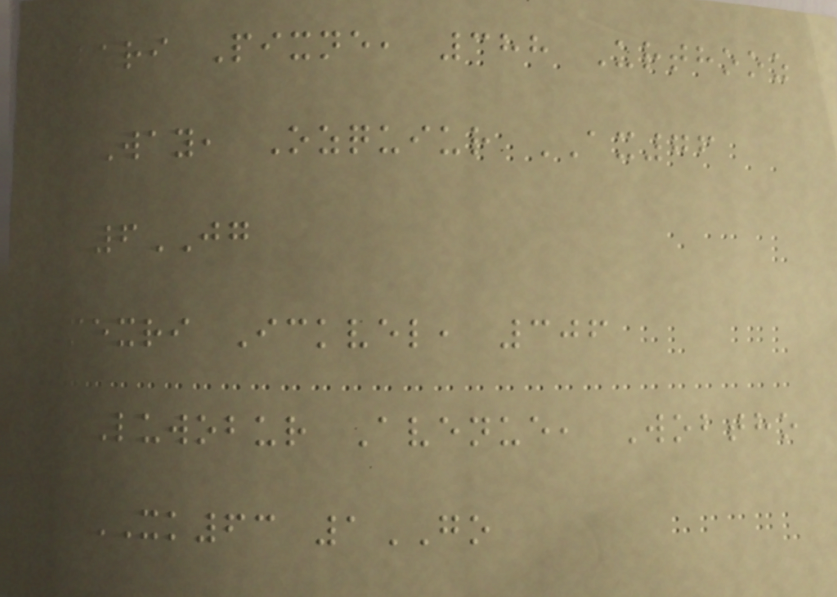Bari Pixne, 388 Urthooz
Way, Ozquiur AX76
6JG
Mexri Ickvel, 306
Luwobur Avenue, Wobtho
XK63 1GO
